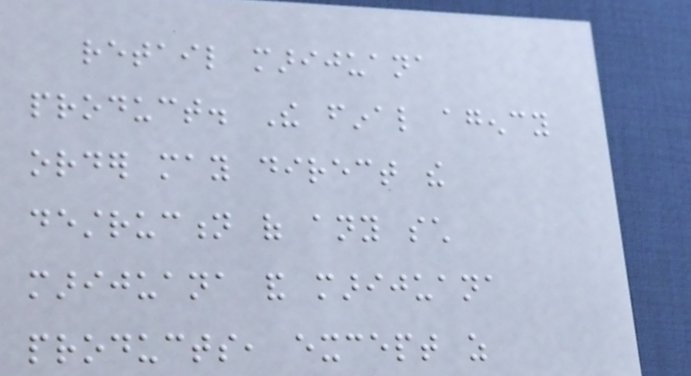retail marijuana
product. The final agency
order may direct the
destruction of any such
marijuana and marijuana
products, except as
